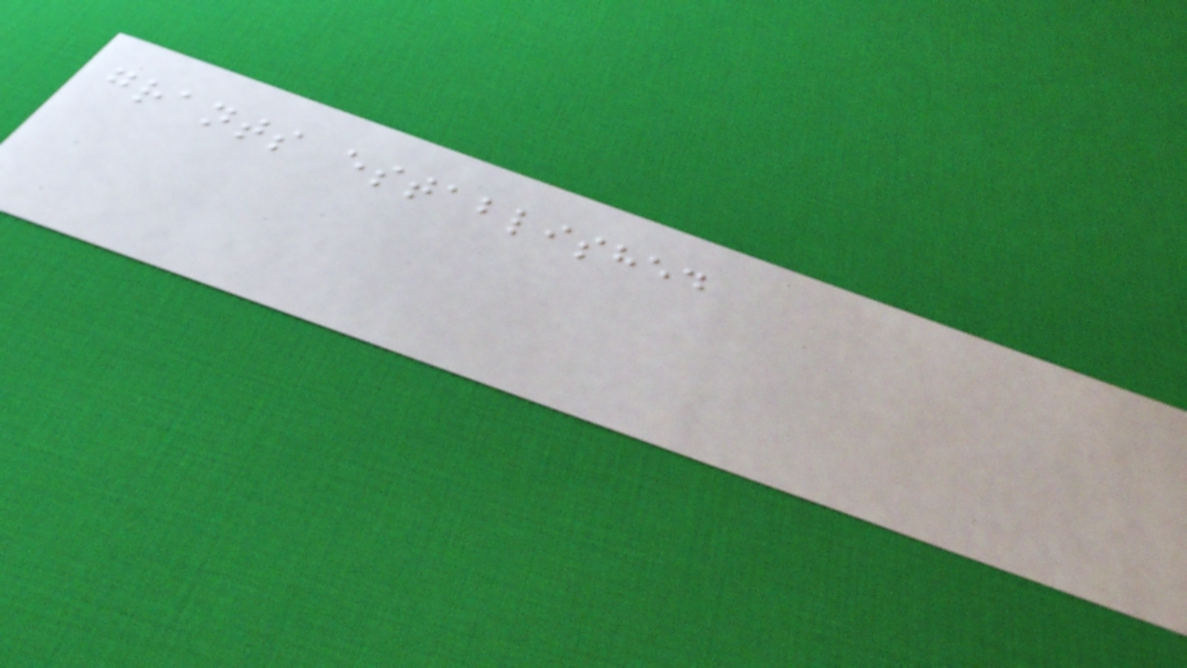grants established
